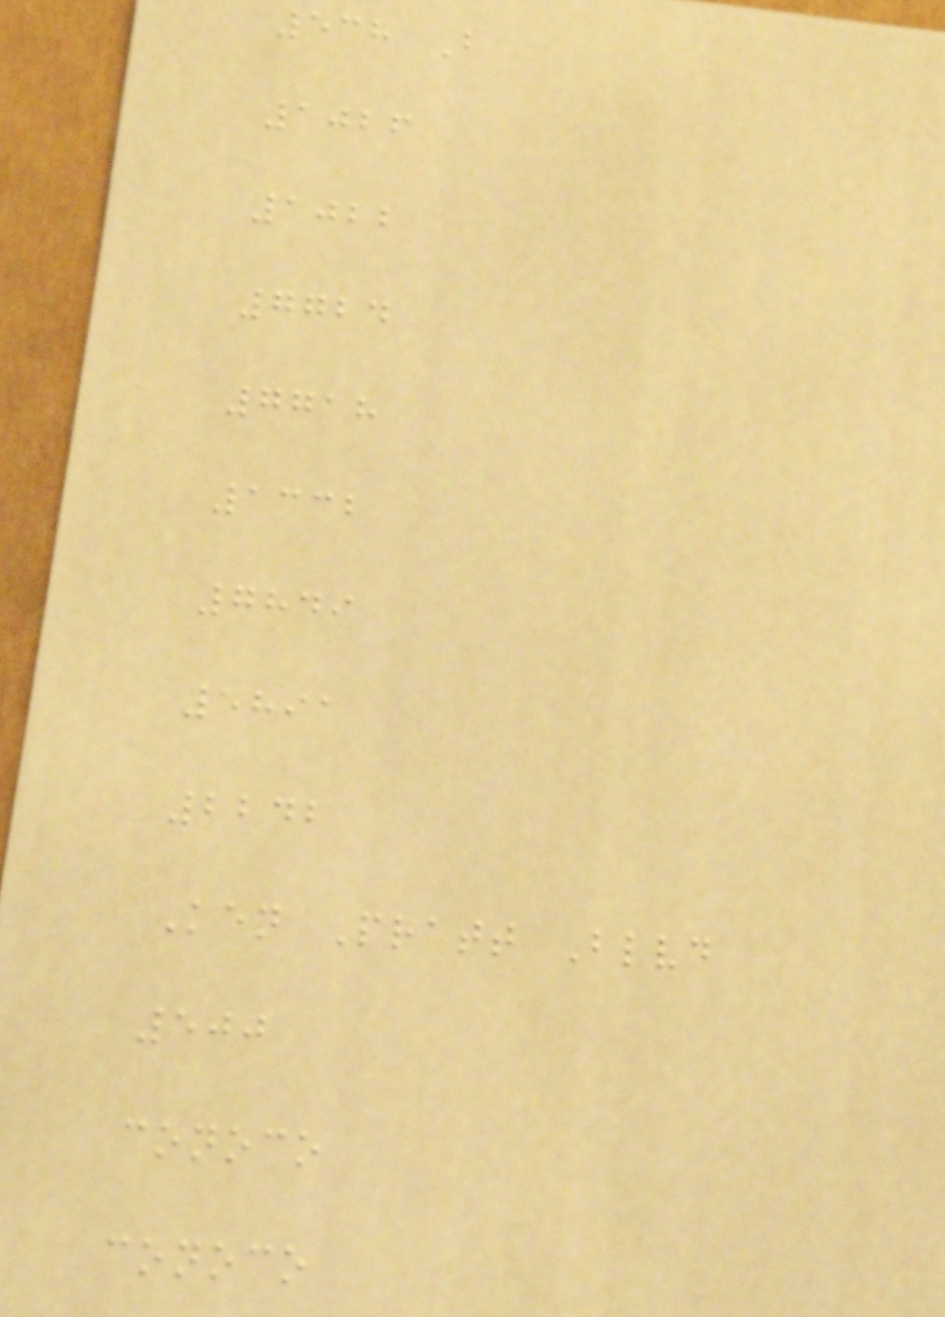538 B
1026
1022
7724
7718
1332
7849
5891
2242
Ken Pratt Blvd
500
conoco
conoco
